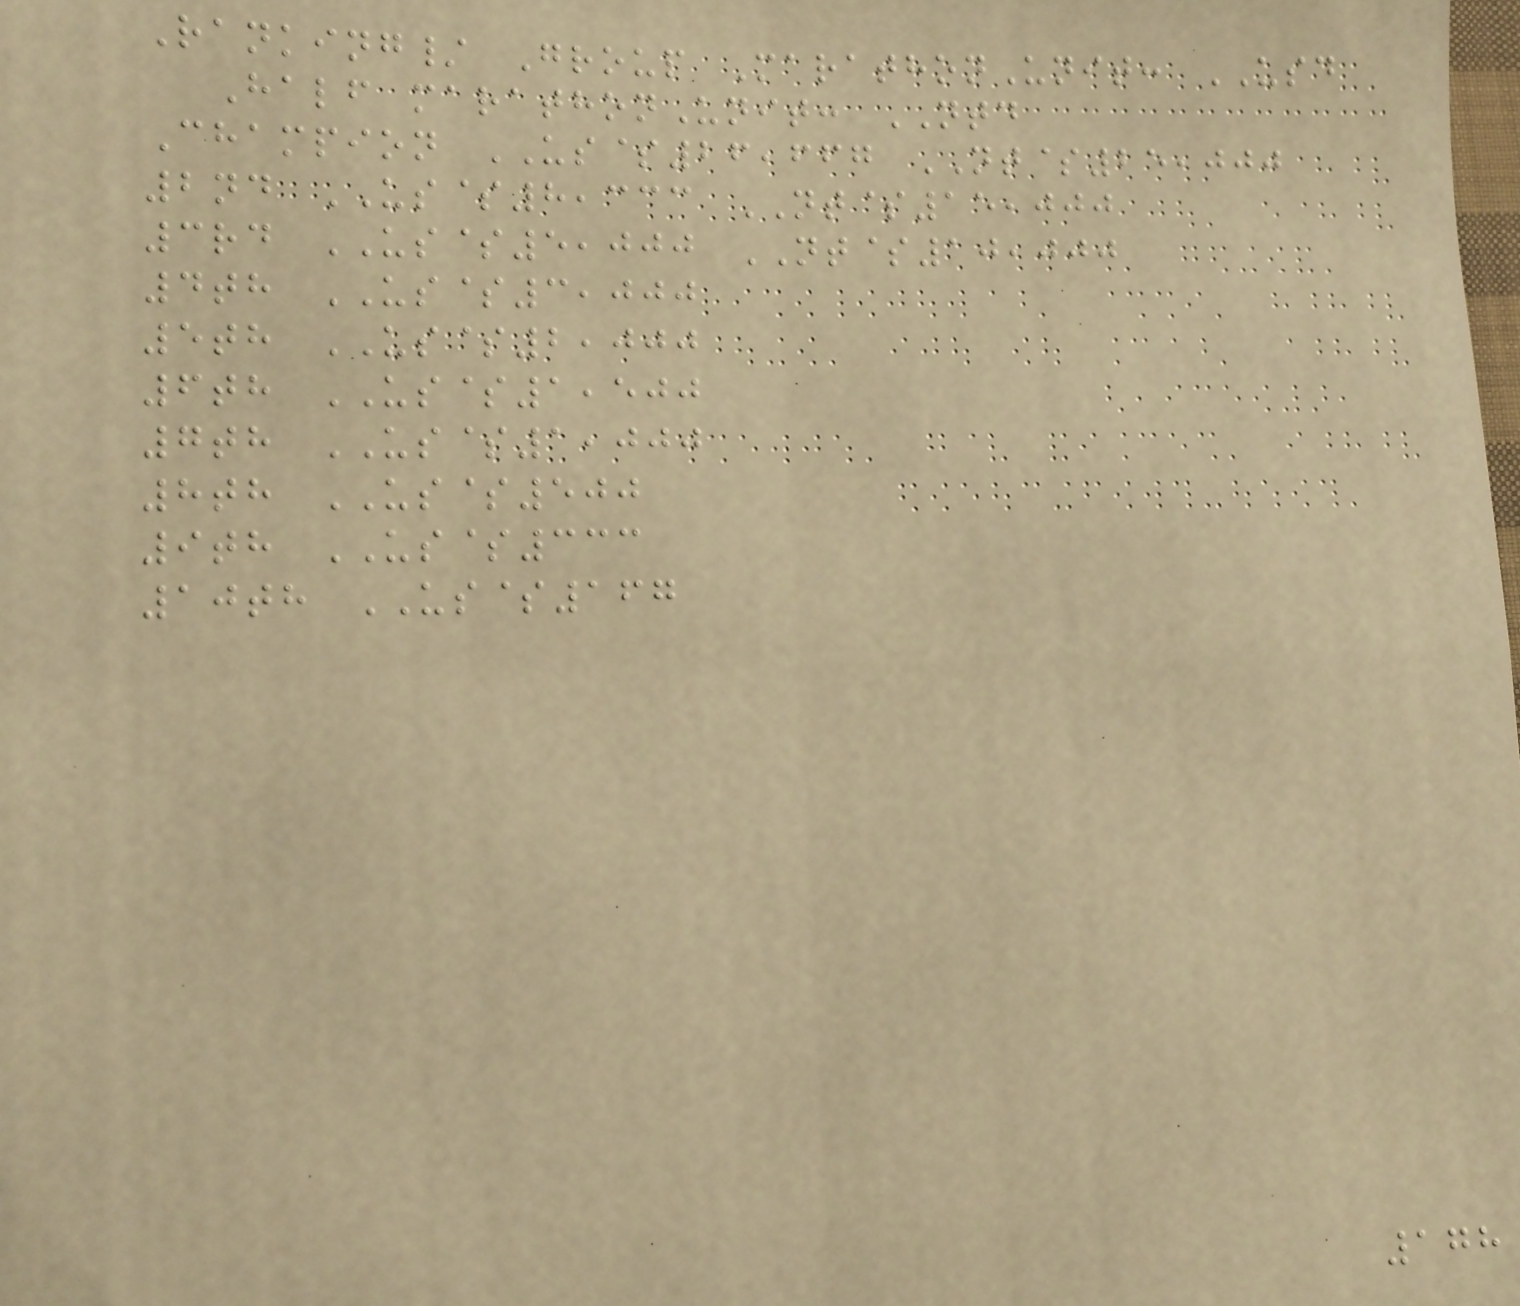Ranking/ Group MarathonUnit: USD
Half marathonUnit: NTD
Champion US$26,667 NT$25,000
2nd US$8,333 NT$15,000
3rd US$5,000 NT$10,000
4th US$3,000
5th US$2,000
6th US$1,500
7th US$1,000
8th US$500
9th US$333
10th US$167
178
